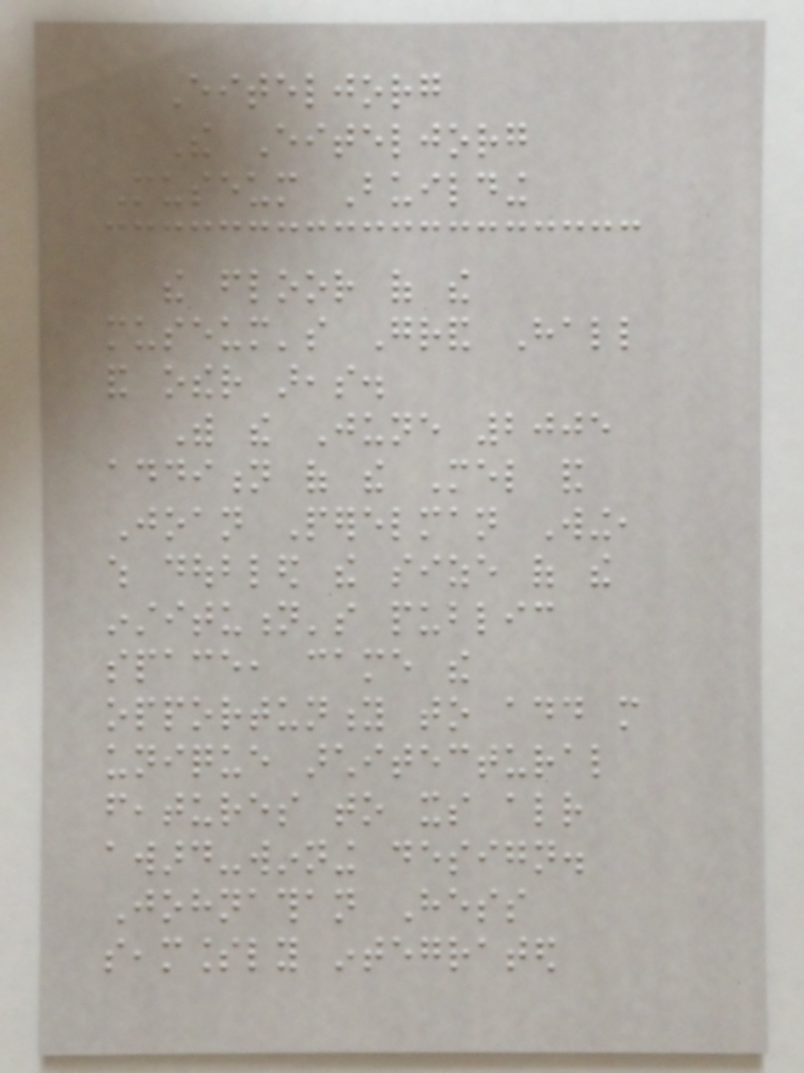Eiteljorg
The Eiteljorg
Museum Building
the floor of the
museum's Grand Hall
and other areas.
With the June 2005
addition of the Mel and
Joan Perelman Wing,
which doubled the size of the
institution's public
space, came the
opportunity to add more
unique architectural
features to its already
award-winning design.
Johnathan Hess
seamlessly integrated
